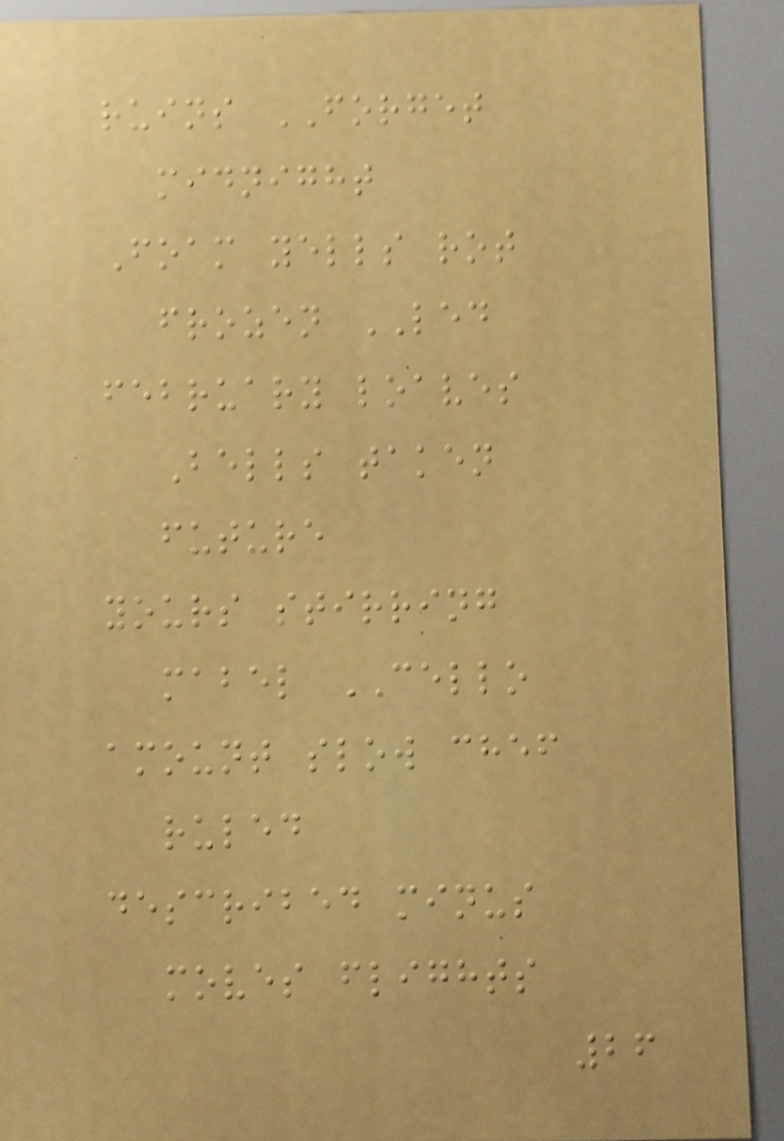ruins FORGET
midnight
Foam yells rot
frozen LED
february loaves
Bells taken
future
yours stirring
mabel CELLO
amount slow chef
ruled
described minus
moves flights
26
